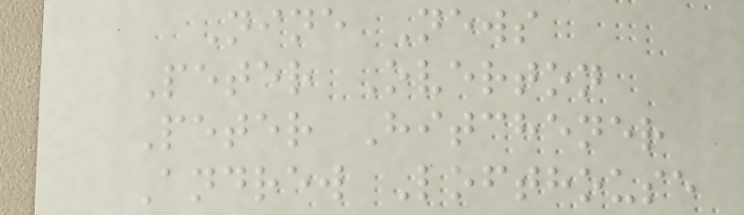Nine News
Peter Overton
Peter Hitchener
Andrew Lofthouse
